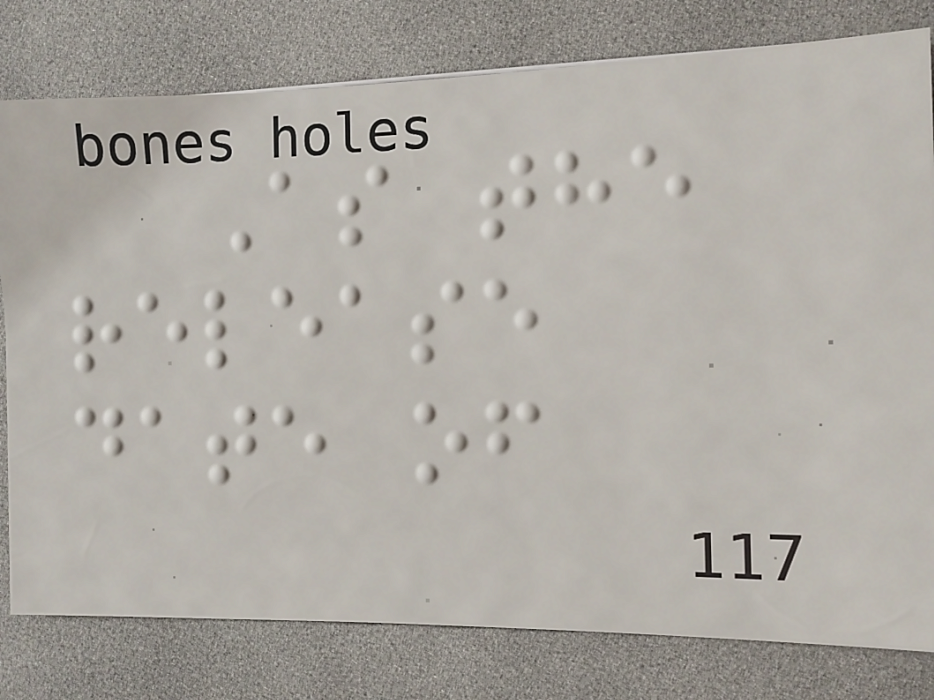As the
release
date of
